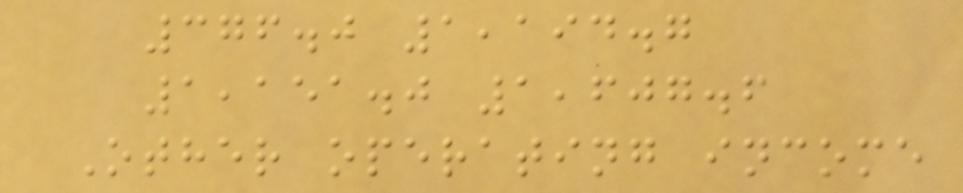376.0 1,194.7
1,151.0 1,607.6
Other operating income
